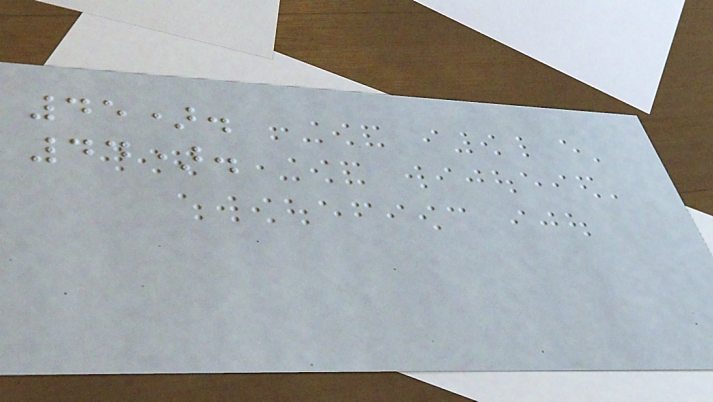45).
44).
